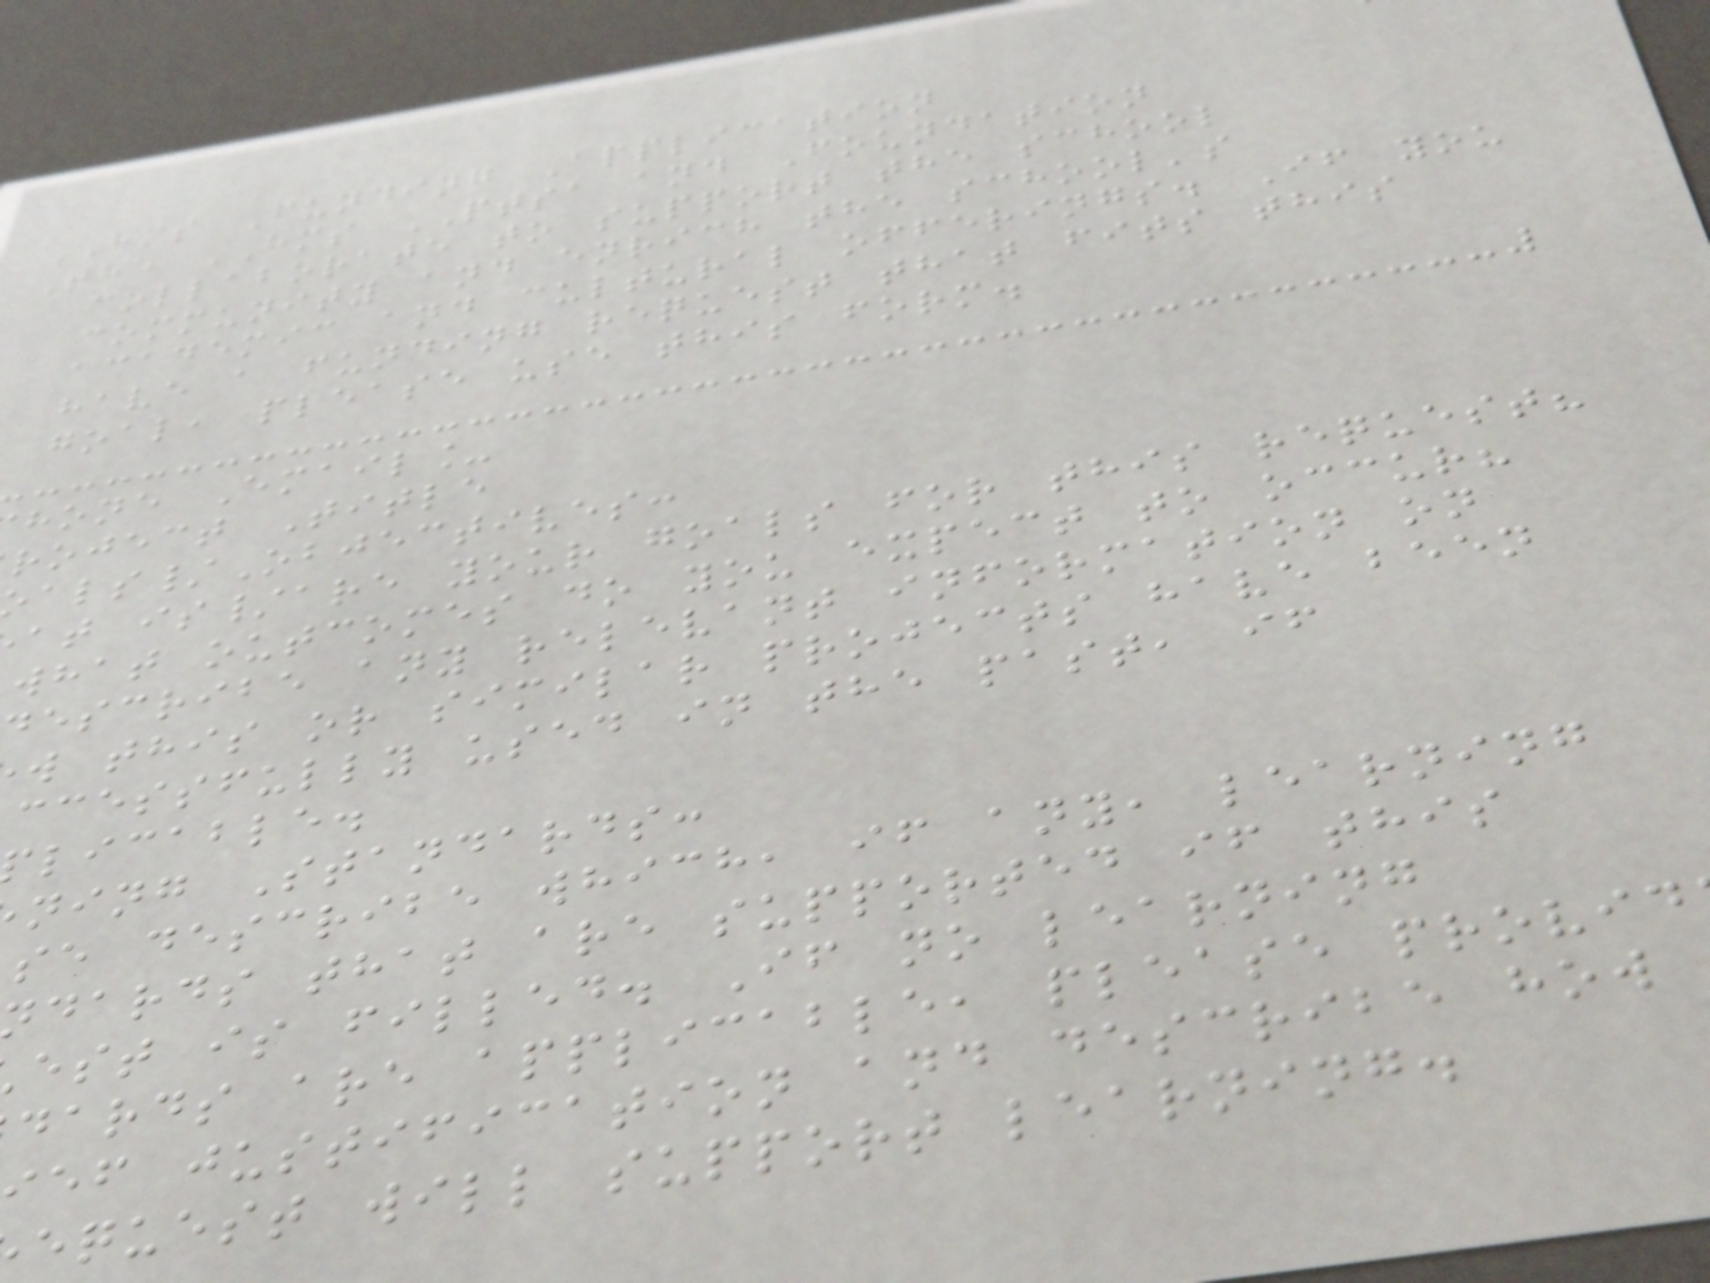HMS Funding Application
The HMS PTSA and Foundation
collaborate to support the school
community and enrich the school's
academic and cultural offerings. If you
have a funding request that fits this
goal, please use this form.
hone Email_
roject Title
als/Objectives:
at is/are your goals for this request?
what outcomes do you expect to occur?
escribe any relevant information on
w this or similar projects have been
ccessfully used in the past, if
licable.
ning Standards:
se describe which, if any, learning
dards that are supported if this
est is filled. If no learning
dards are applicable, please provid
ef justification and describe how
equest will support learning.
